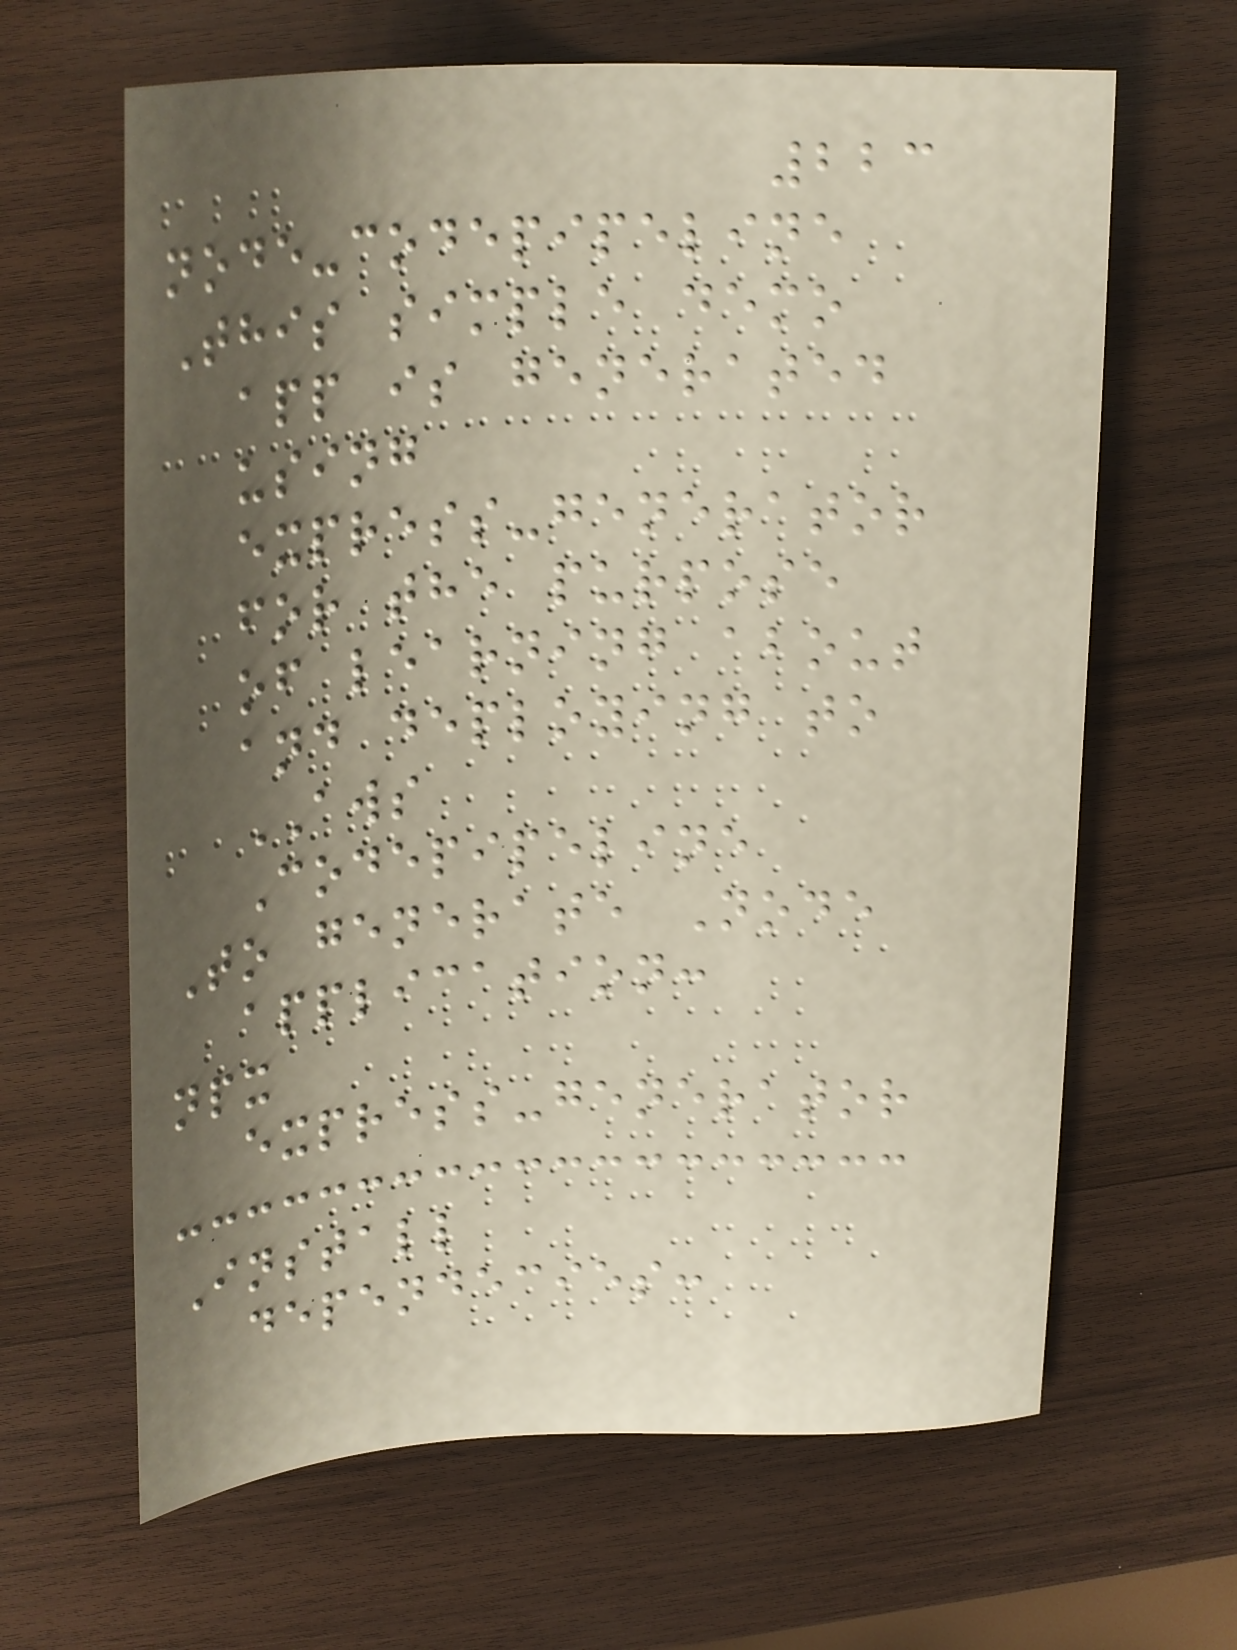223
node-codepipeline
This simple demo
app is generated
using
express-generator
for the purpose
of learning about
and deploying to
AWS
Codepipeline
To generate Node
application:
npx
express-generator
Install
dependecies:
